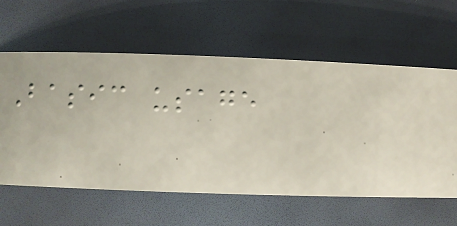Basic usage
